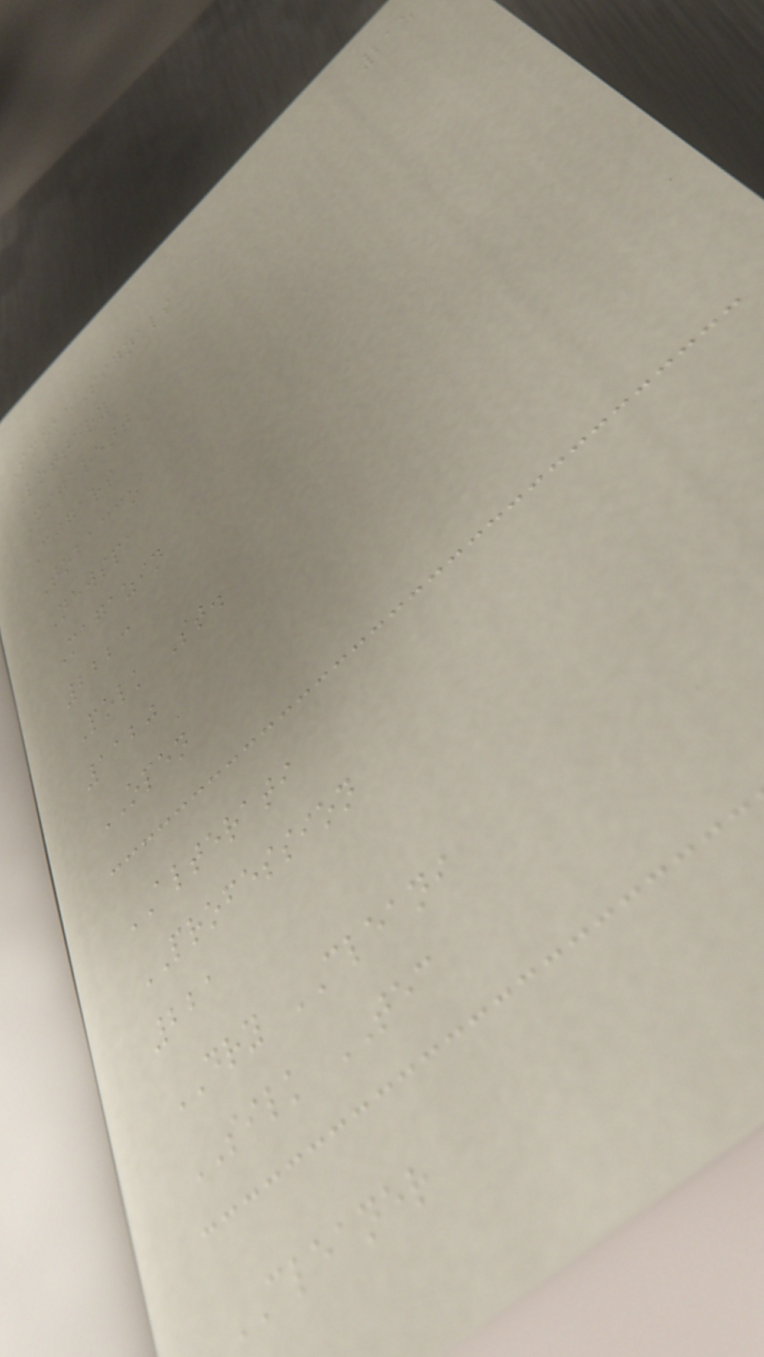215
SmokeSignals
Lottery
Cigarett
Cigars
Tobacco
Newspa
Magazin
2223
Polk St.
1120
OPEN
ALTERATI
PROFESSION
221
DRY CLEANI
SILK TEC
CLEANER
